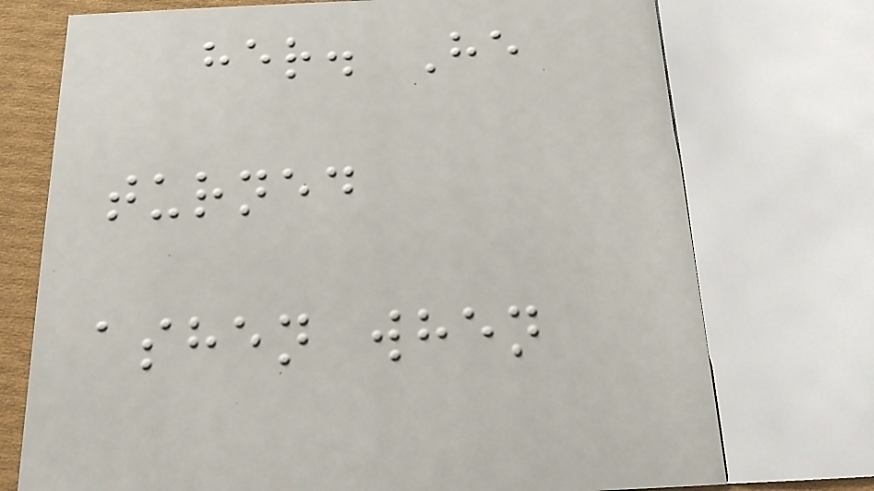her. He
turned
ashen when
